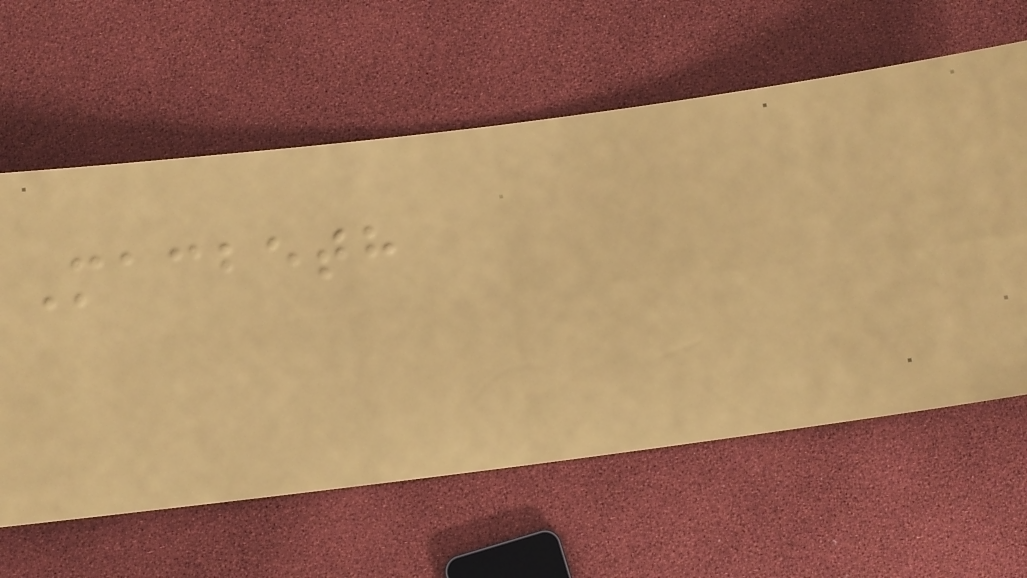Macbeth
